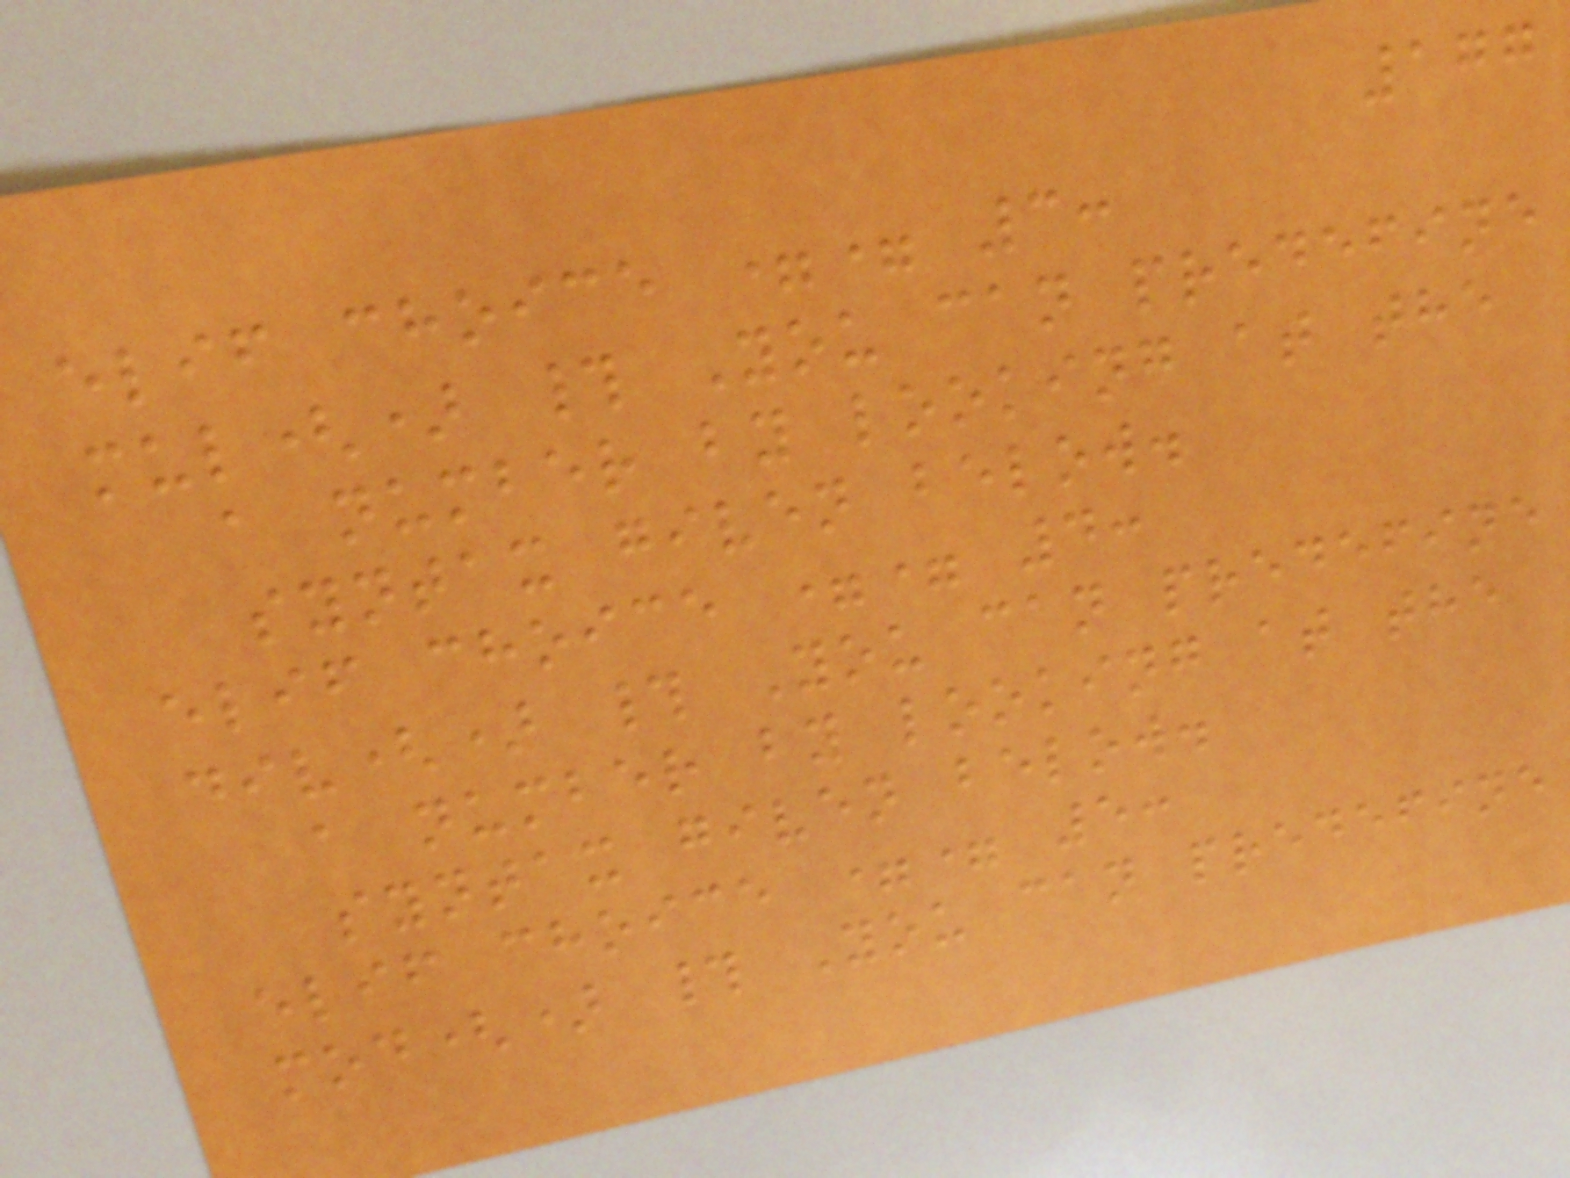177
elif choice == 3:
mul() # You can predefine
a number by looking at the
syntax given below.
elif choice == 4:
div() # You can predefine
a number by looking at the
syntax given below.
elif choice == 5:
mod() # You can predefine
